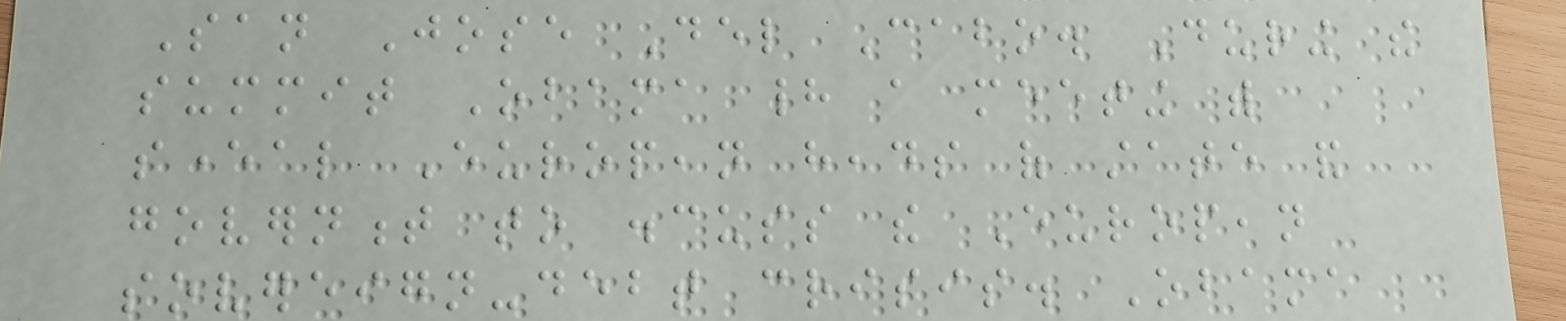San Jose Del Cabo. During the
summit Obama had a meeting with
several European heads of state and
government to discuss the European
sovereign-debt crisis. Obama
